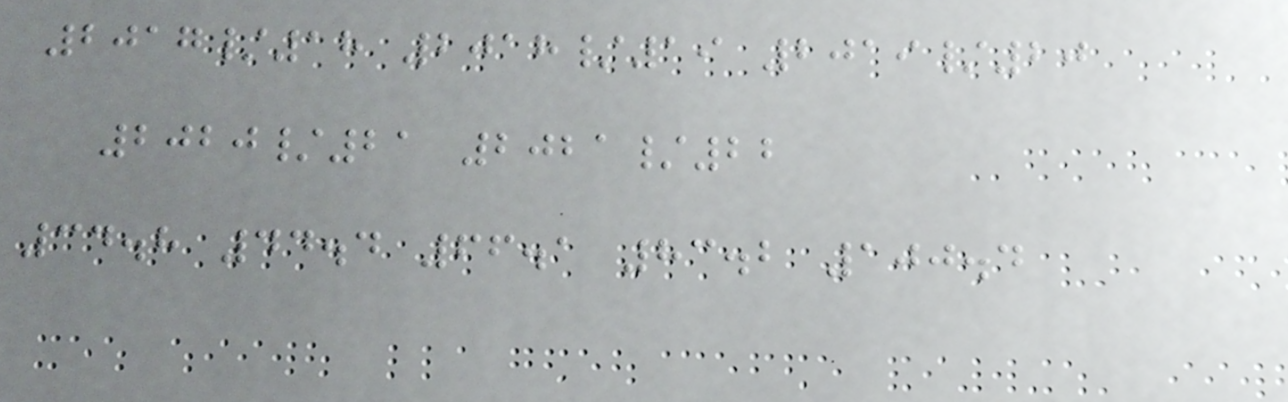2017/18 2018/19 2019/20
2020/21 2021/22
34.8 44.4 66.1 83.2 100.4
